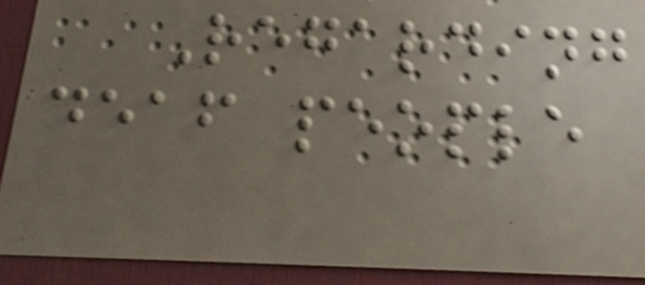Regarding
deaf people
